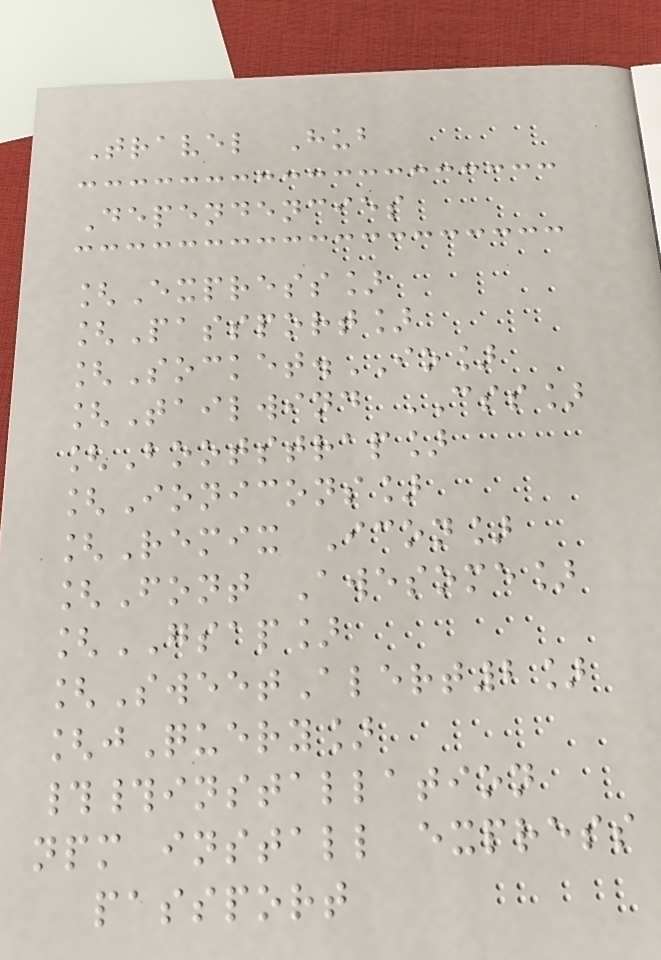Travel Hub
Dependencies
[Express]
[Passport]
[Socket.IO]
[Tailwind CSS]
[Bootstrap]
[Ionicons]
[Remix Icon]
[Font Awesome]
[GSAP]
[SweetAlert2]
[jQuery]
##installation
npm install express
passport
